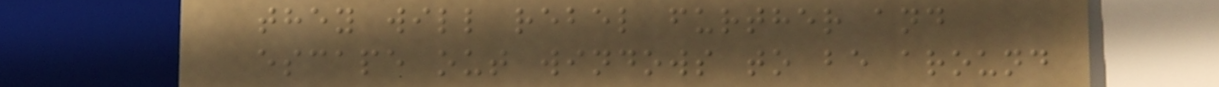they will rebel further and
escape out windows to be around
